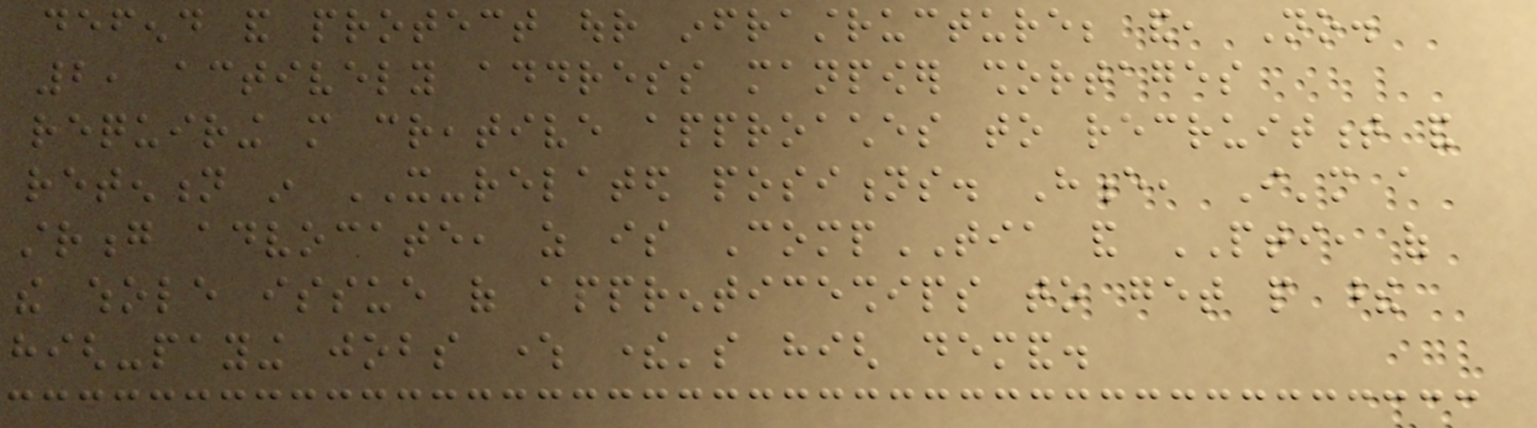defend and protect our infrastructure; and, No.
2, actively address manpower shortages
requiring more creative approaches to recruitment and
retention in IT-related positions. Hence, I'm a
strong advocate, as is CompTIA and PTI, of
the whole issue of apprenticeships to get people these
high-paying jobs where there's high demand.
